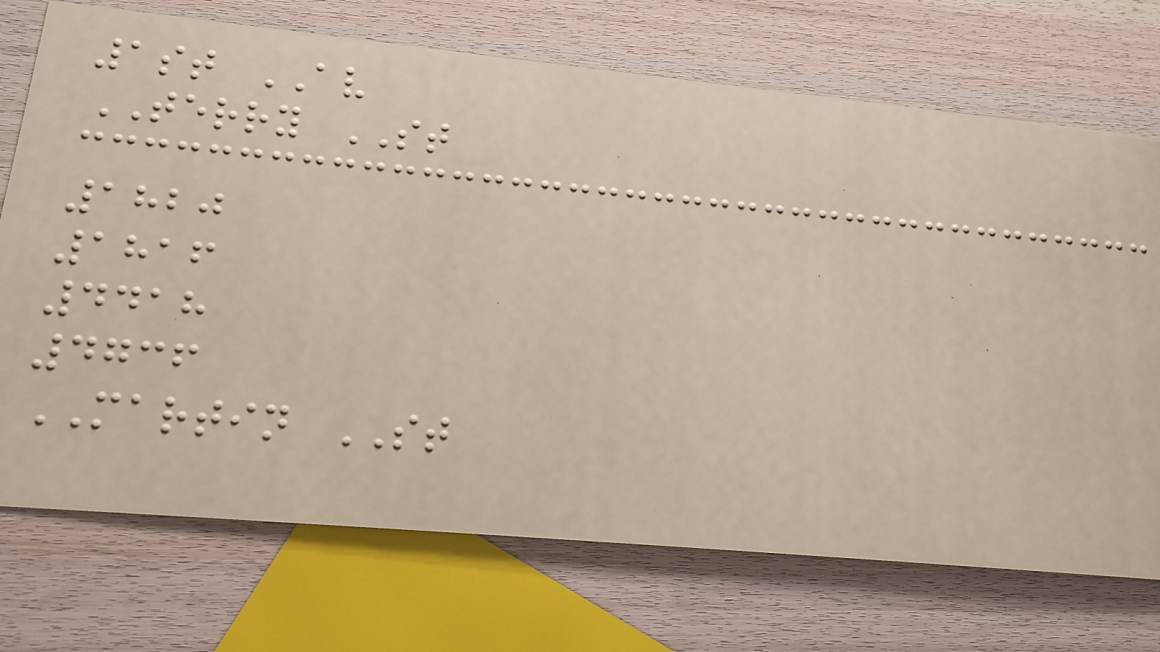1st AV
TERRY ST
1820
1816
4418
4736
MARTIN ST
